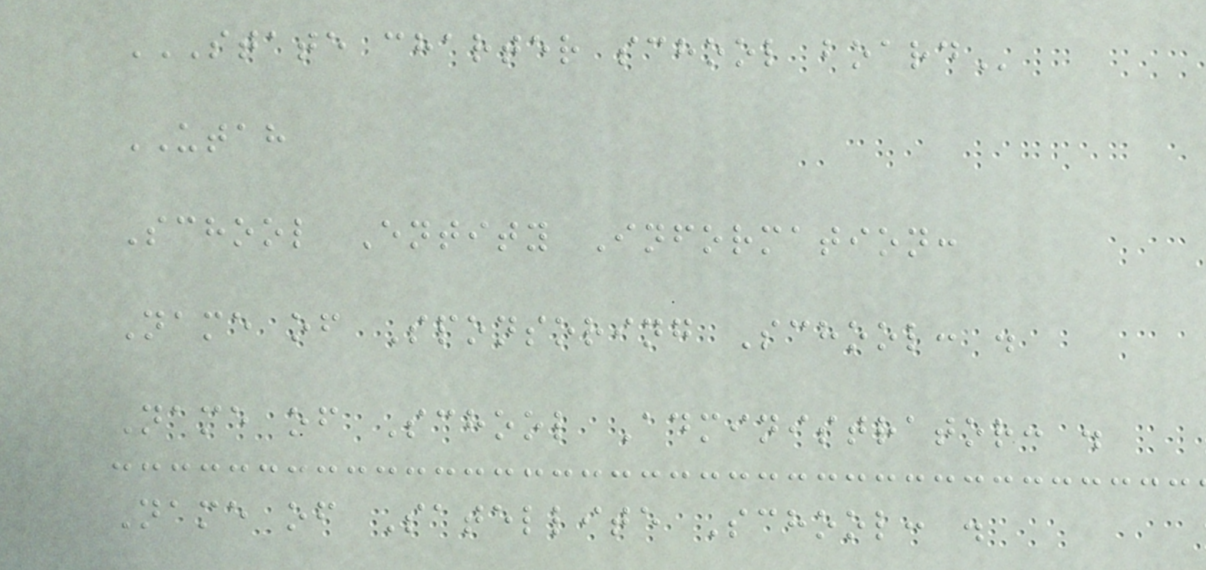STATE CHARTER SCHOOL BOARD
UTAH
School Entity Information:
Name of Sponsoring School: .
Name of School Administrator: .
Name of Satellite School: .
